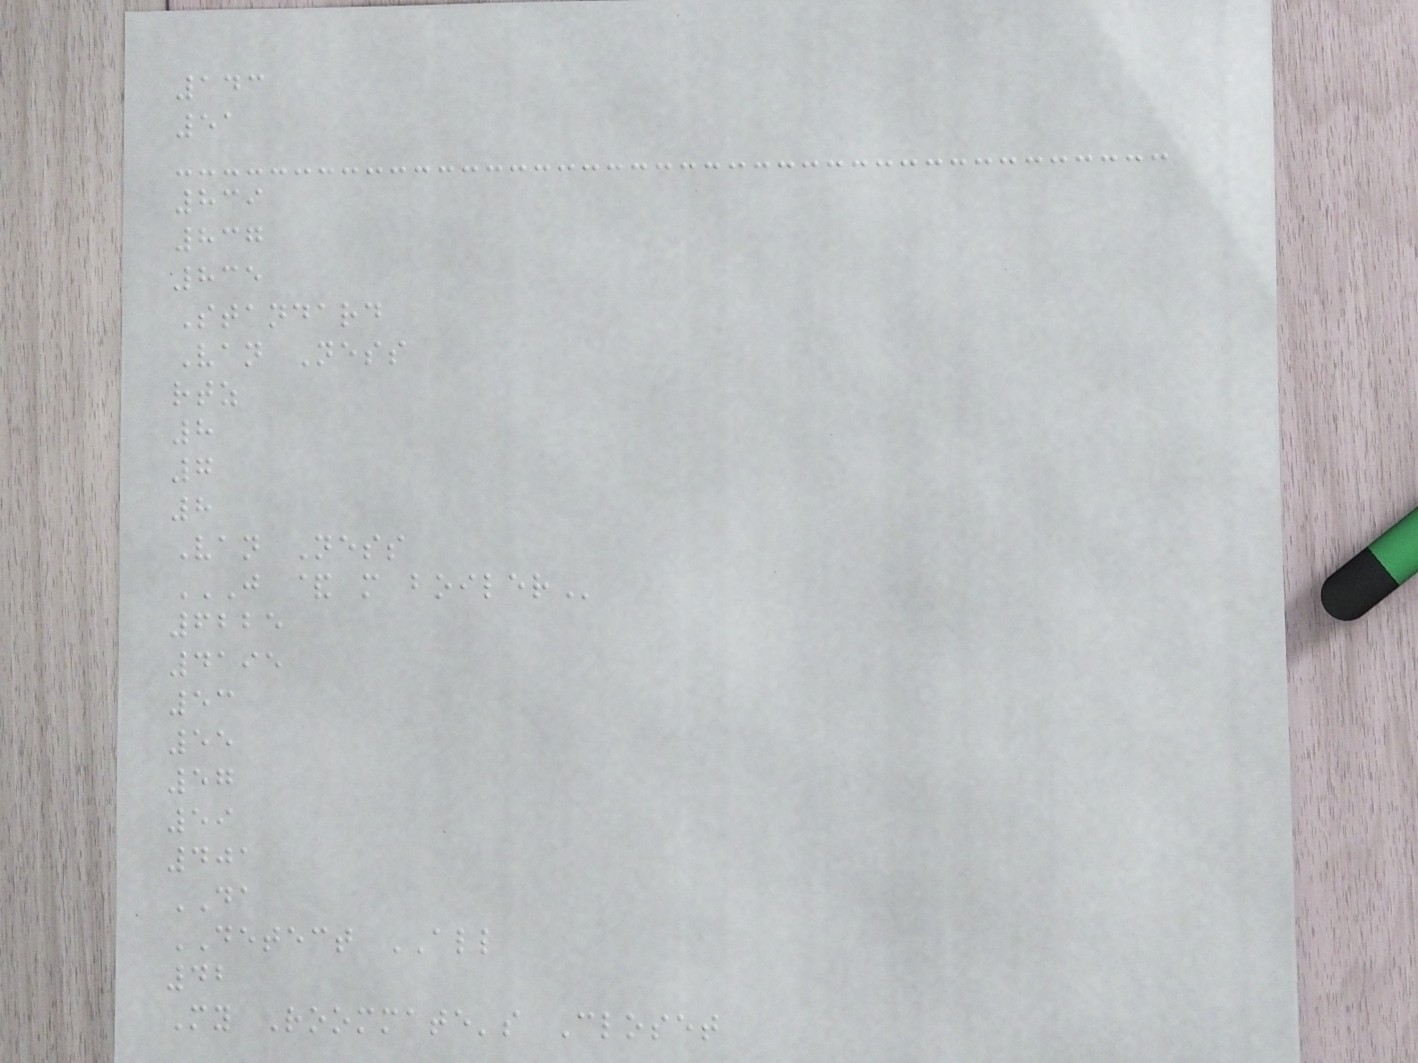143
51
839
837
835
Standard
Van Ness
rtz
8
7
8
Van Ness
J & M BOILER
6225
4195
53
55
57
59
401
DA
DETECT ALL
42
My Roommate's Closet
